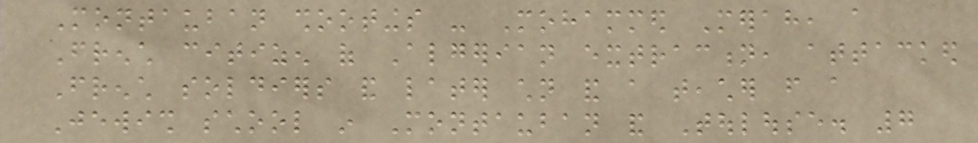Montauban shootings - Mohammed Merah, a
French citizen of Algerian extraction, attacked
French soldiers and later children and a teacher from a
Jewish school in Montauban and Toulouse. 7
